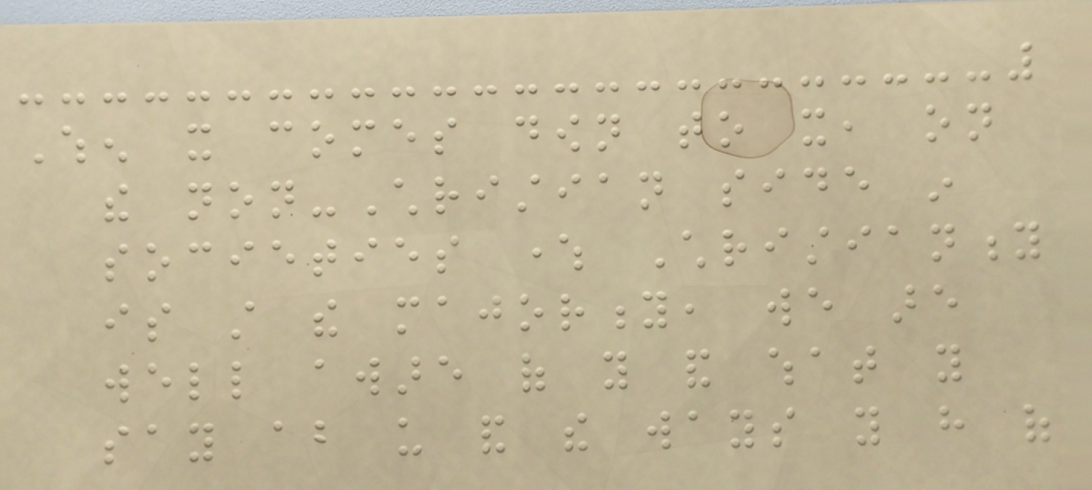When it comes down to it, on
the non-Christian side in
societies where Christianity
is still the majority, we are
well aware of you and what you
say about us and the ways you have of
